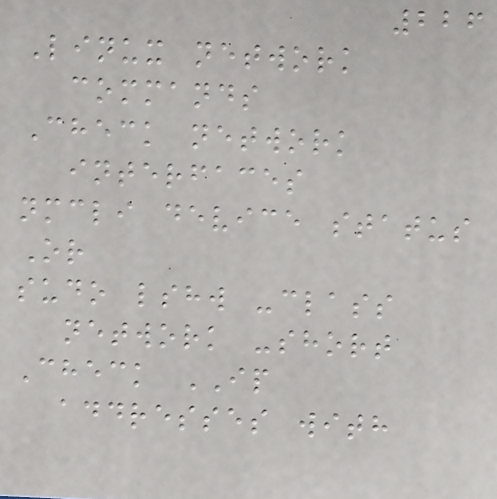226
Linux network
commands
Check network
interfaces
nmcli device status
Or
sudo lshw -class
network -short
Check IP
addresses with
